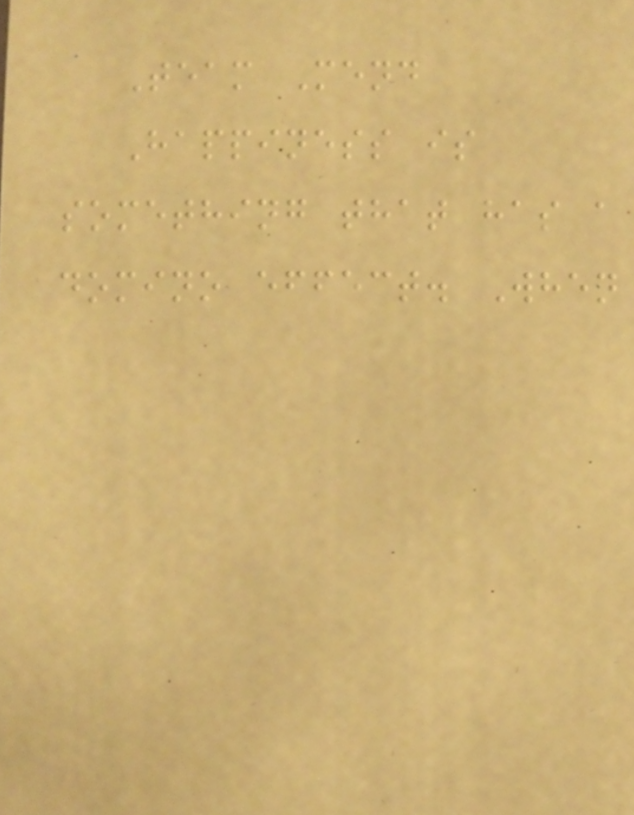Team Mend
Happiness is
something that has a
domino effect. When
